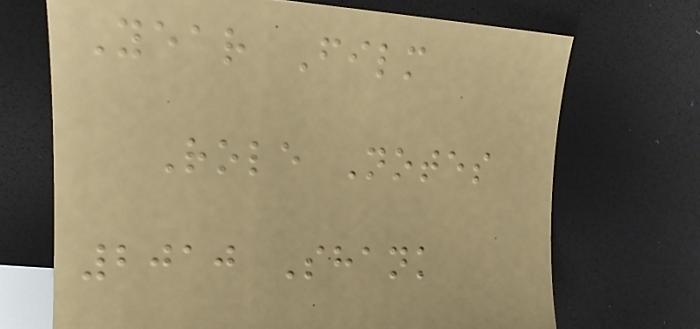Year Film
Role Notes
2010 Shank
